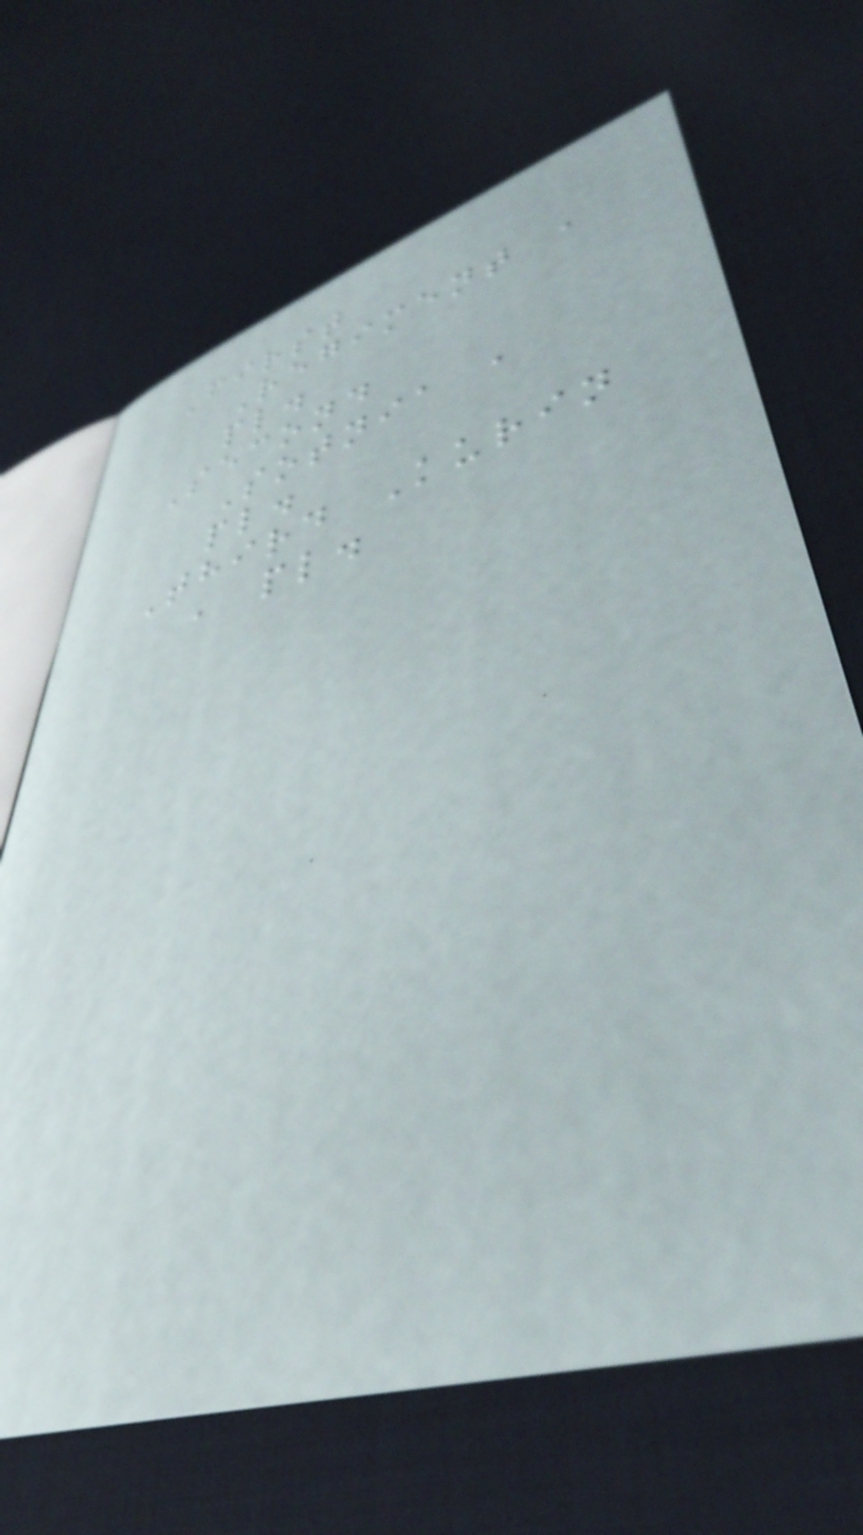First
Regiment ,
pl.
Second
Sotnia ,
pl.
Third Kurin
, pl.
